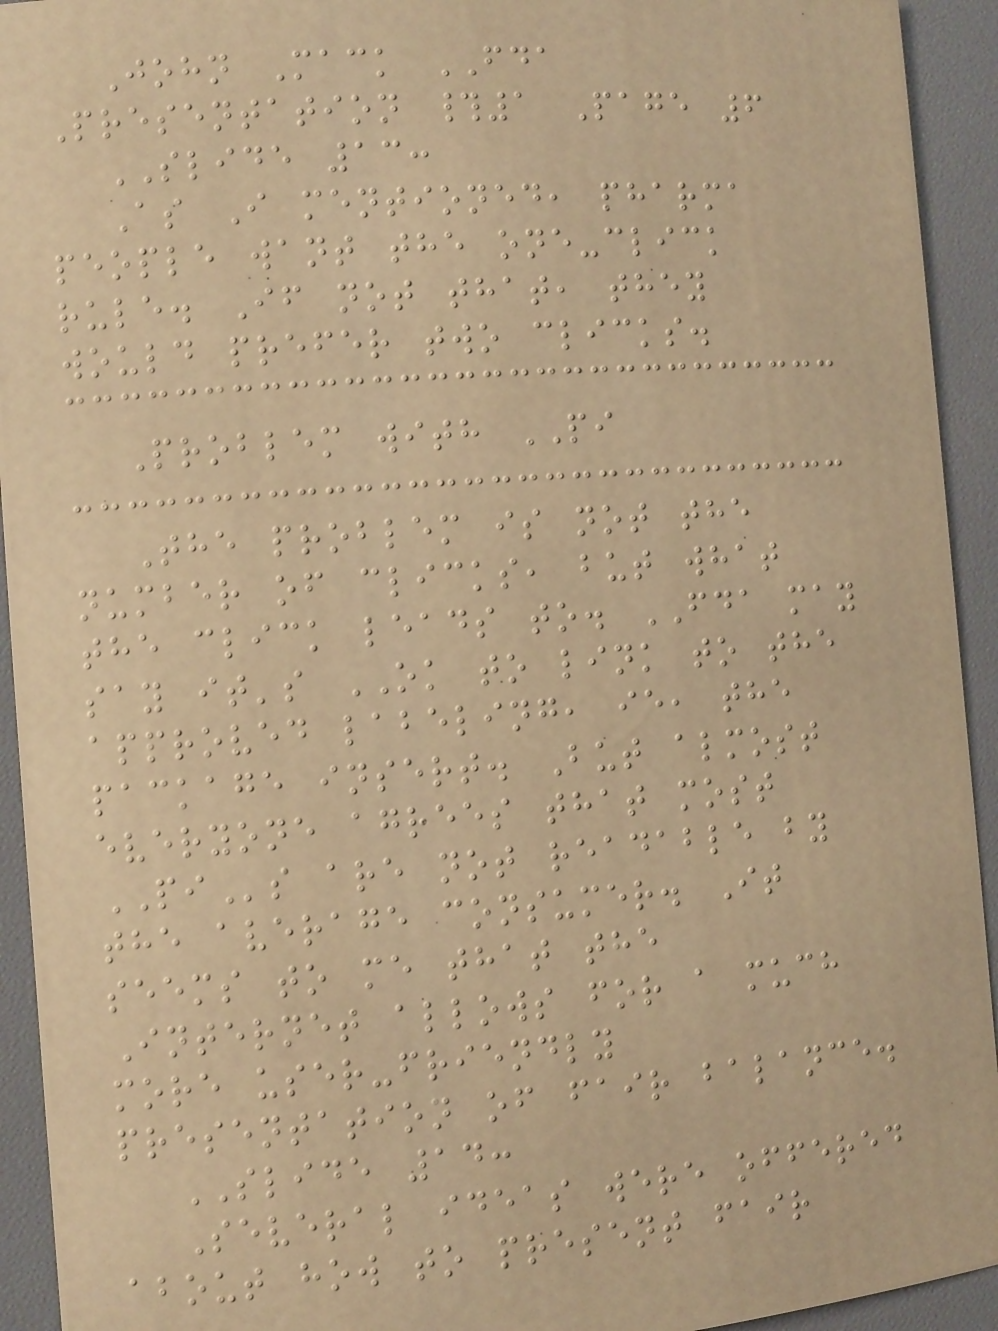John Mack FDA
Presentation #1 Page 6
SLIDE 13:
As I mentioned, pharma
people want the one-click
rule. If not that, they
would prefer two clicks.
Problem with PI
The problem is not the
number of clicks, but what
the click leads to. FDA may
say it's OK to link to the
approved labeling, ie, the
package insert. But almost
everyone agrees that most
PIs are not readable by
the average consumer. It
seems to me that the
Internet allows for a much
more user-friendly
presentation of fair balance.
SLIDE 14:
Several ideas were offered
about how to present fair
